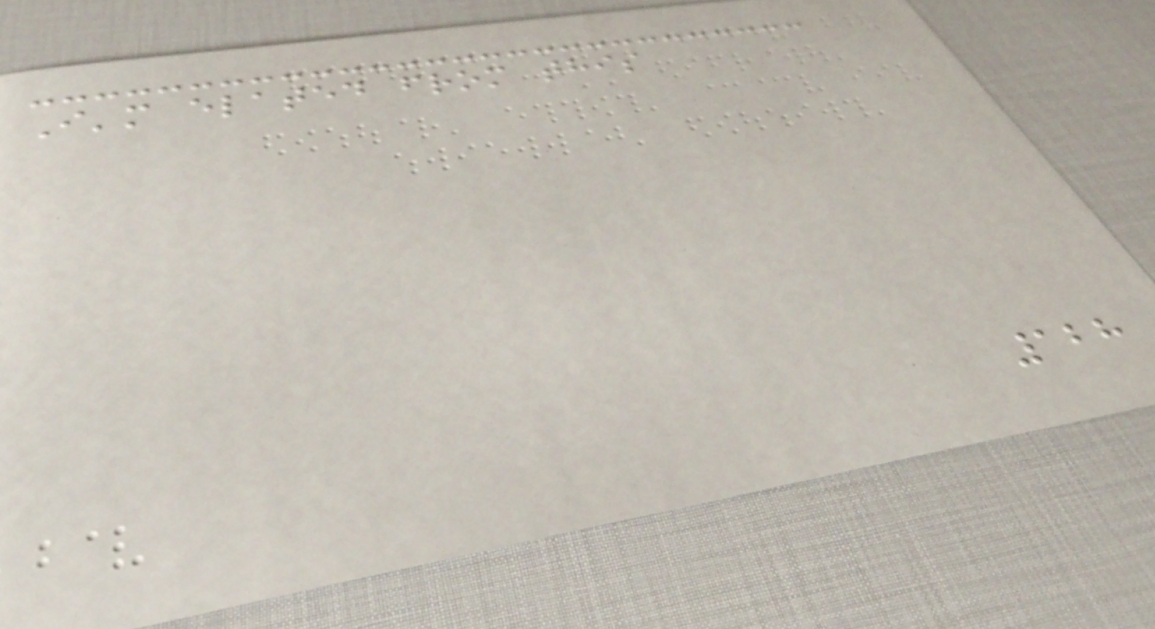I'm elated from this
128
